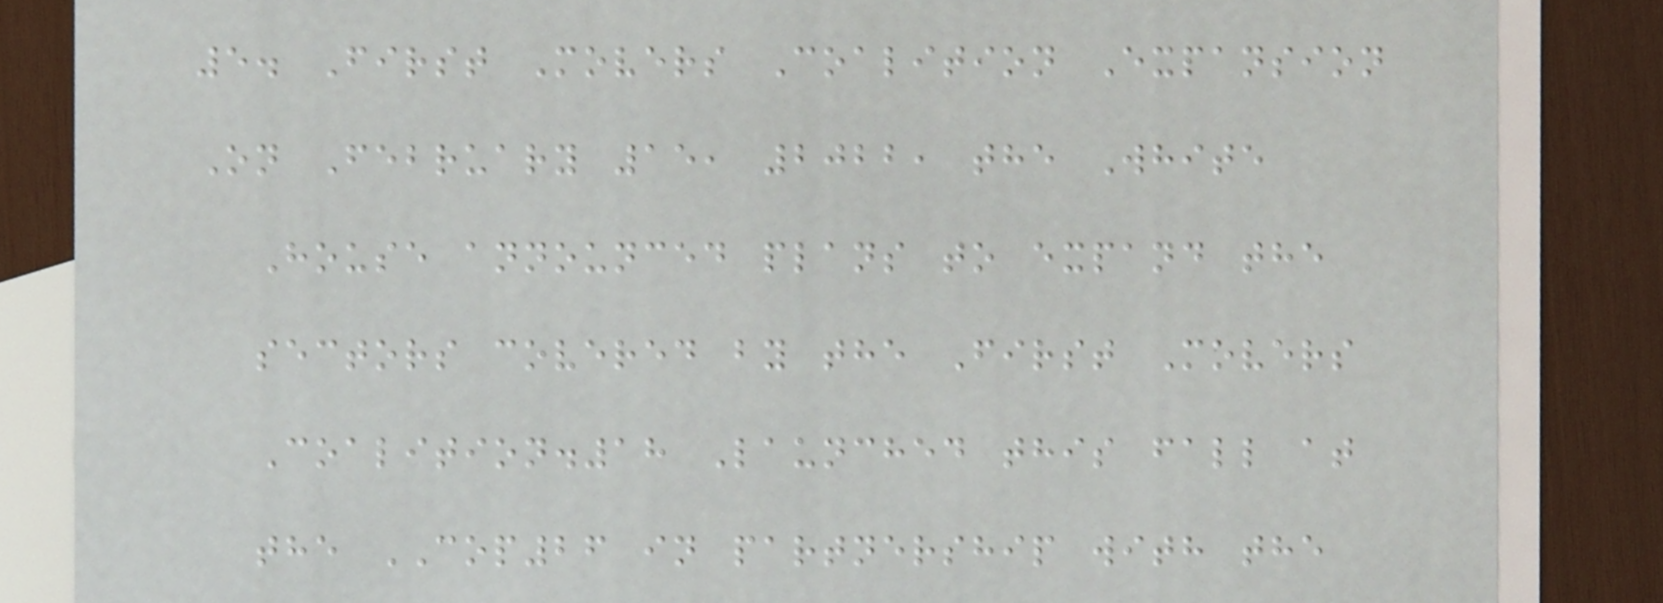5. First Movers Coalition Expansion
On February 15, 2022, the White
House announced plans to expand the
sectors covered by the First Movers
Coalition.18 Launched this fall at
the COP26 in partnership with the
